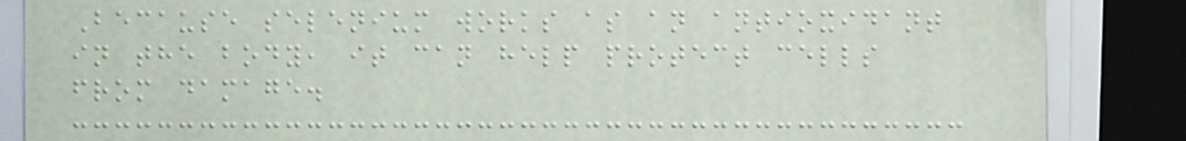Because selenium works as an antioxidant
in the body, it can help protect cells
from damage.
